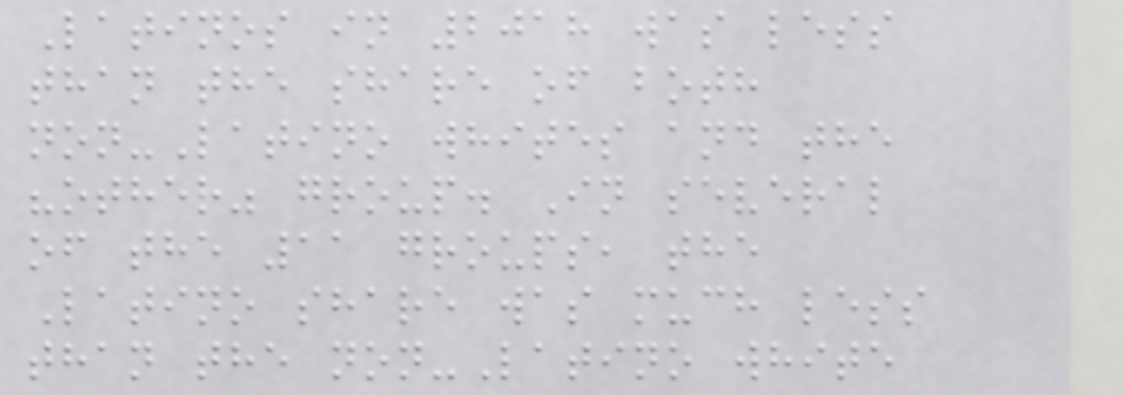Latinos in 2018 was less
than the share of both
non-Latino whites and the
"other" group. In several
of the 11 groups, the
Latino share was much less
than the non-Latino white
